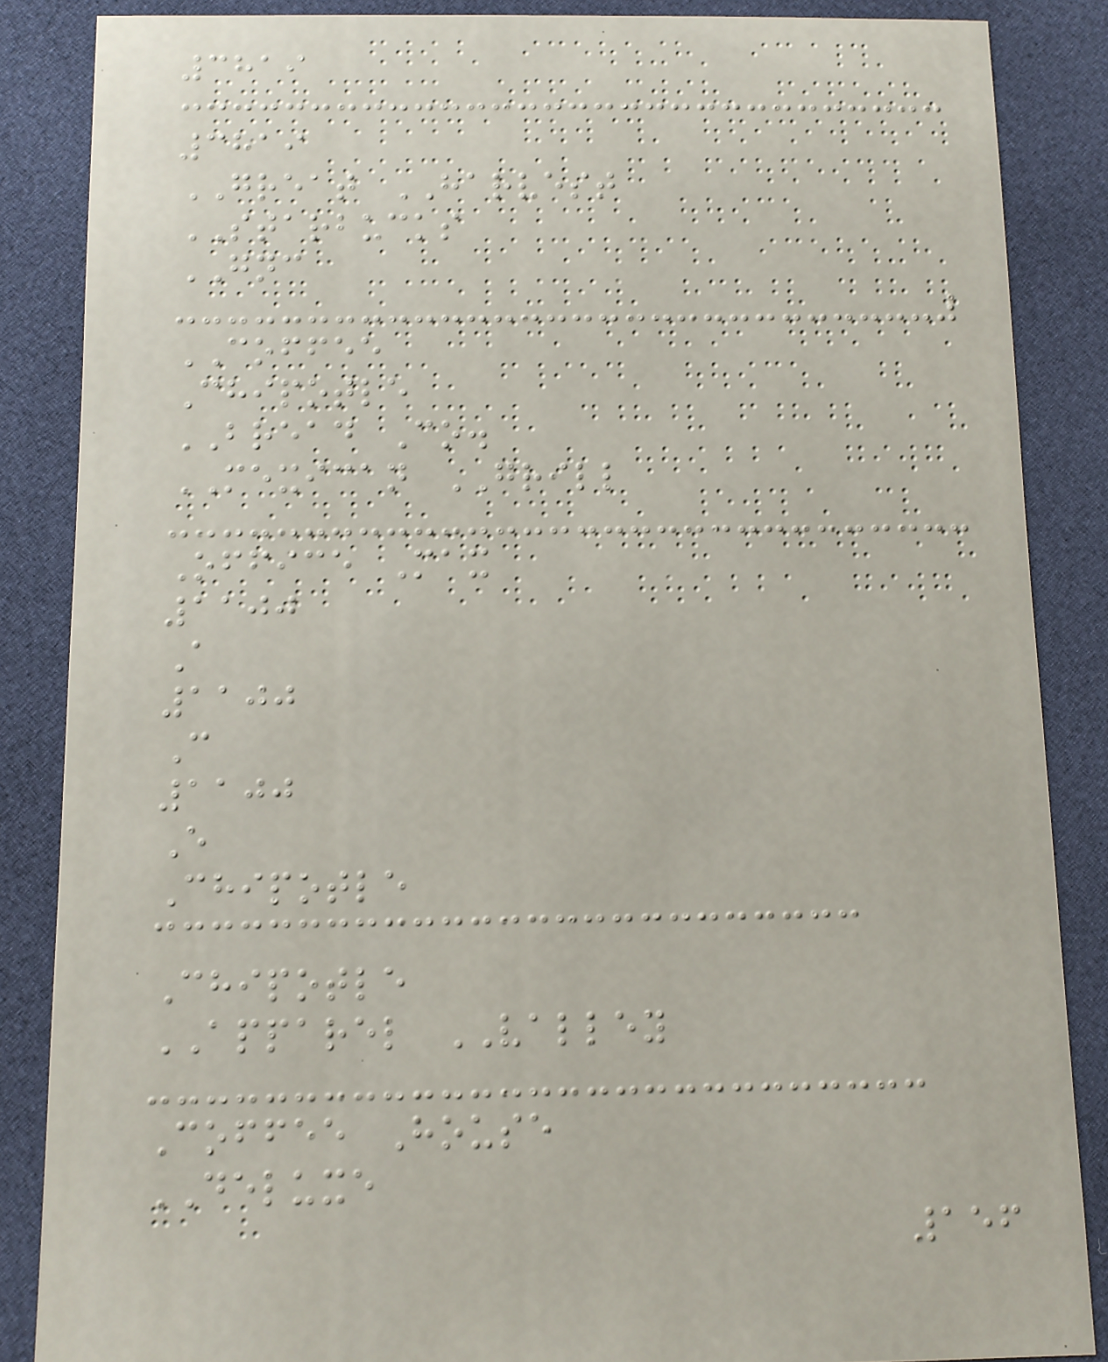3819
3819
GREAT HARVEST
STARBUCKS
GNC
COFFEE
Chipotle
BREAD Co.
MEXICAN GRILL
Office Max
1100
A
1100
C
1100
E
Chipotle
Chipotle
APPAREL VALLEY
Coffee House
DELUXE
156
